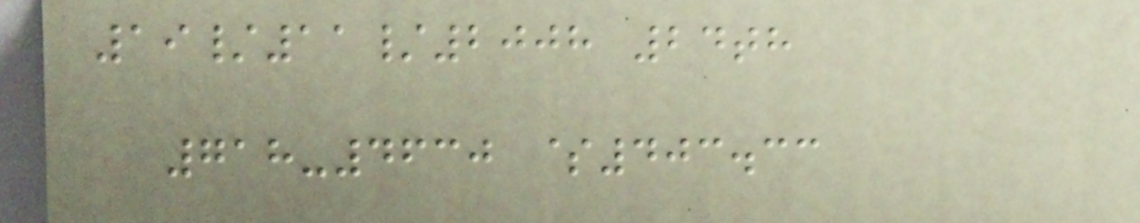19/11/2008 24th
718-4630 $403.33
